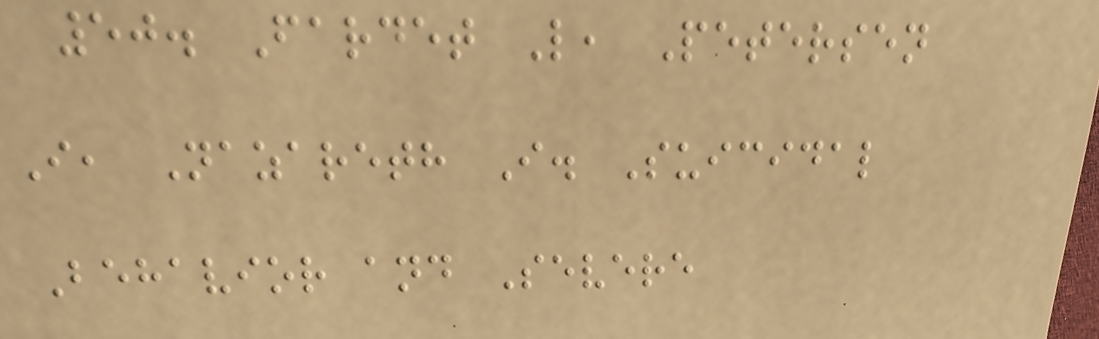50. Fardet L, Petersen
I, Nazareth I. Suicidal
Behavior and Severe
